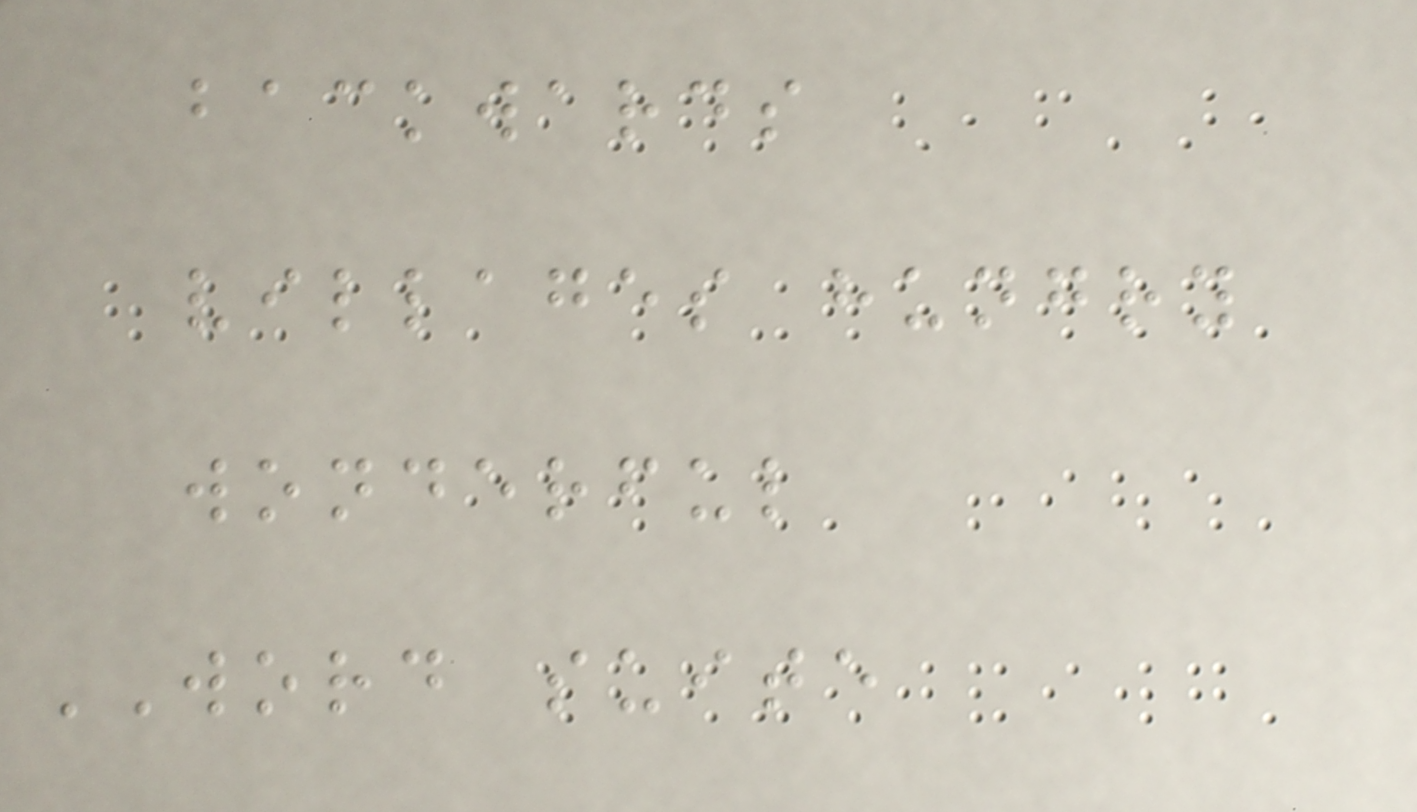backwards
villages hungry
wonderful
WORD suite
